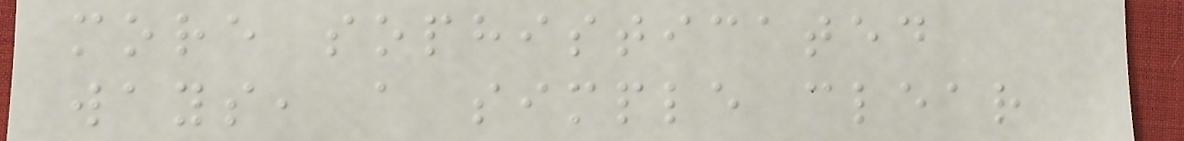more sophisticated
ways, a simple clear
